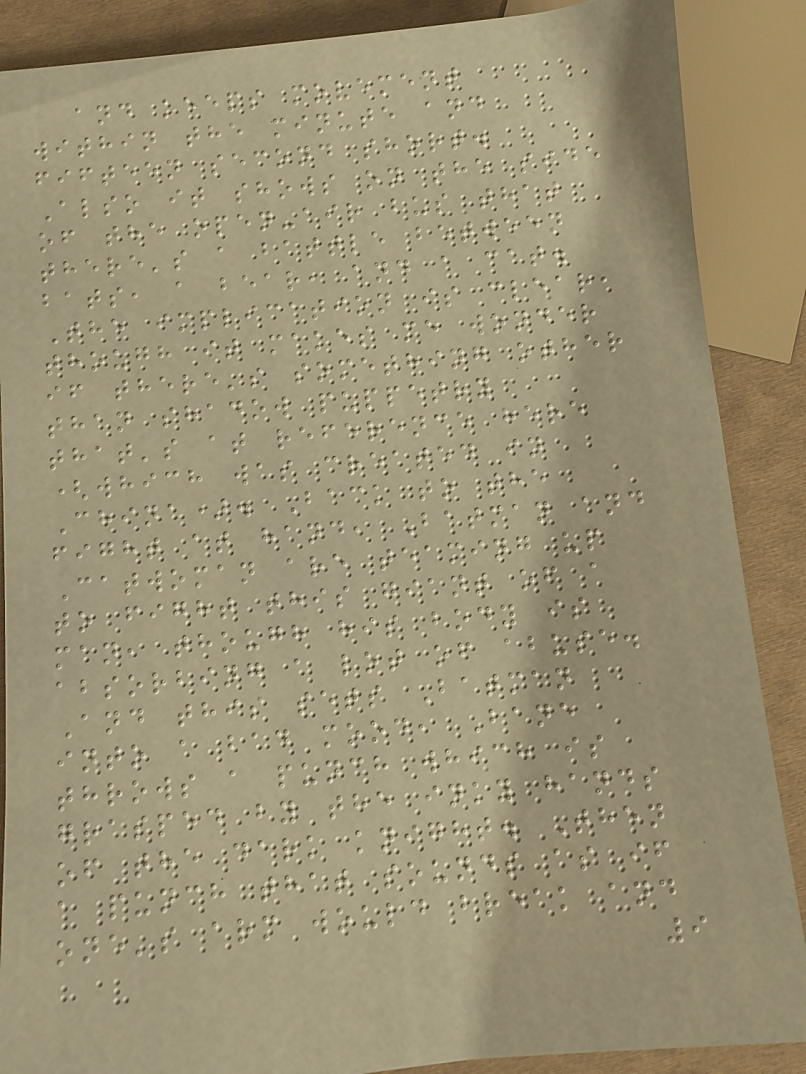and keeps movement
within the minute and
fifteen second short.
Also it shows on the side
of the open-air bus that
there's a battle between
bats, a bear, and a cat.
The implication is clear,
though it makes me wonder
if there's something other
than shadow puppetry
that's at reference here
(which was created in
China). Back to the
fight at hand, Batman and
Catwoman are teaming up
to fight this giant of a
man, though his body is
absorbing a lot of abuse.
And this sets Batman
into a bad mood, Bane
throws a punch which is
grasped by the inky hands
of the dark knight. Then
a punch that sounds as if
one's arm would break and
9
